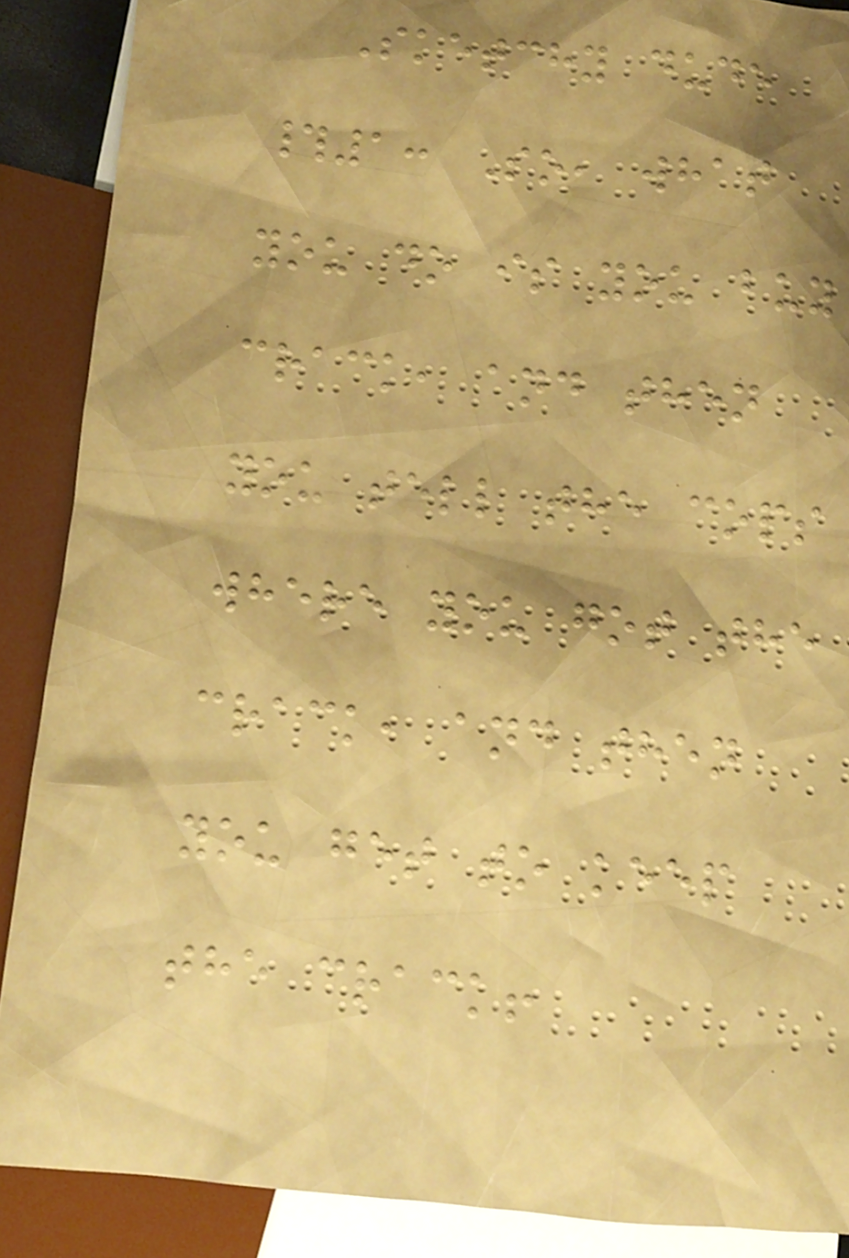Sketchy dude
#1: So, what
you do is you buy
crack, and then
you tell the cops
where you got the
crack, and then
you get to keep
the crack!
